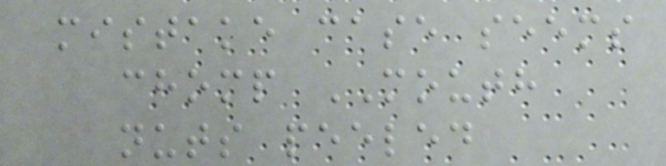mistake case seems
chomp MOUTH
nuts peeled
